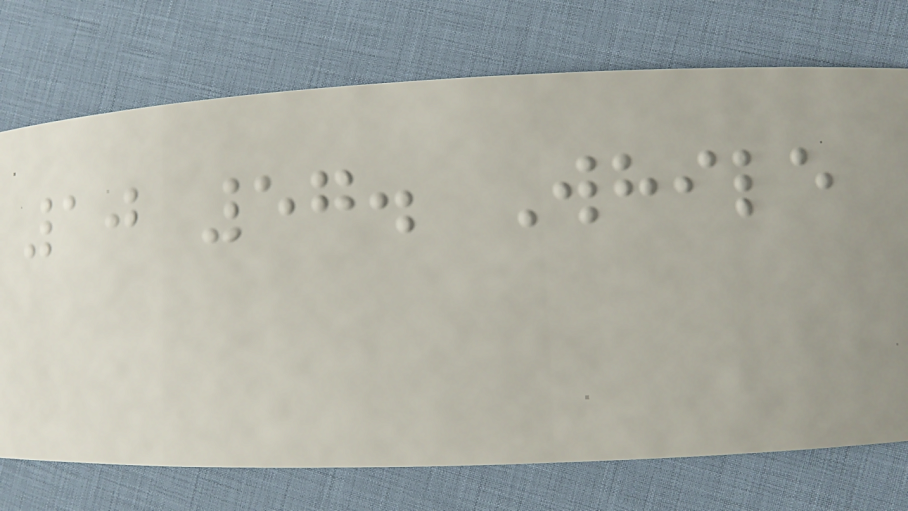10 57. While
